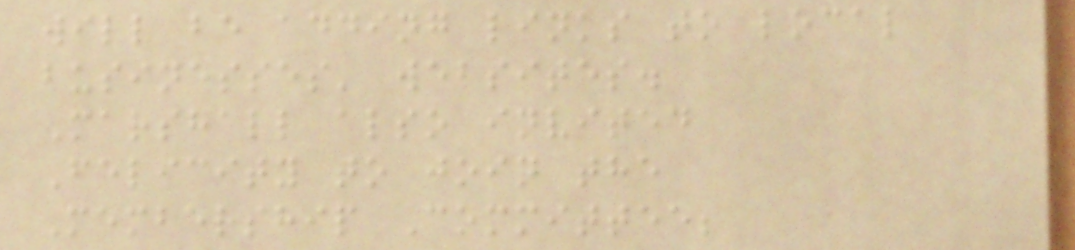will be adding links to local
businesses' websites.
Marshall also invited
Felicity to join the
Membership Committee;
